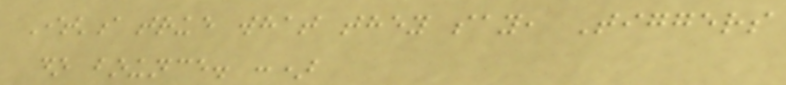It's true what they say, Tiggers
do bounce. :)
